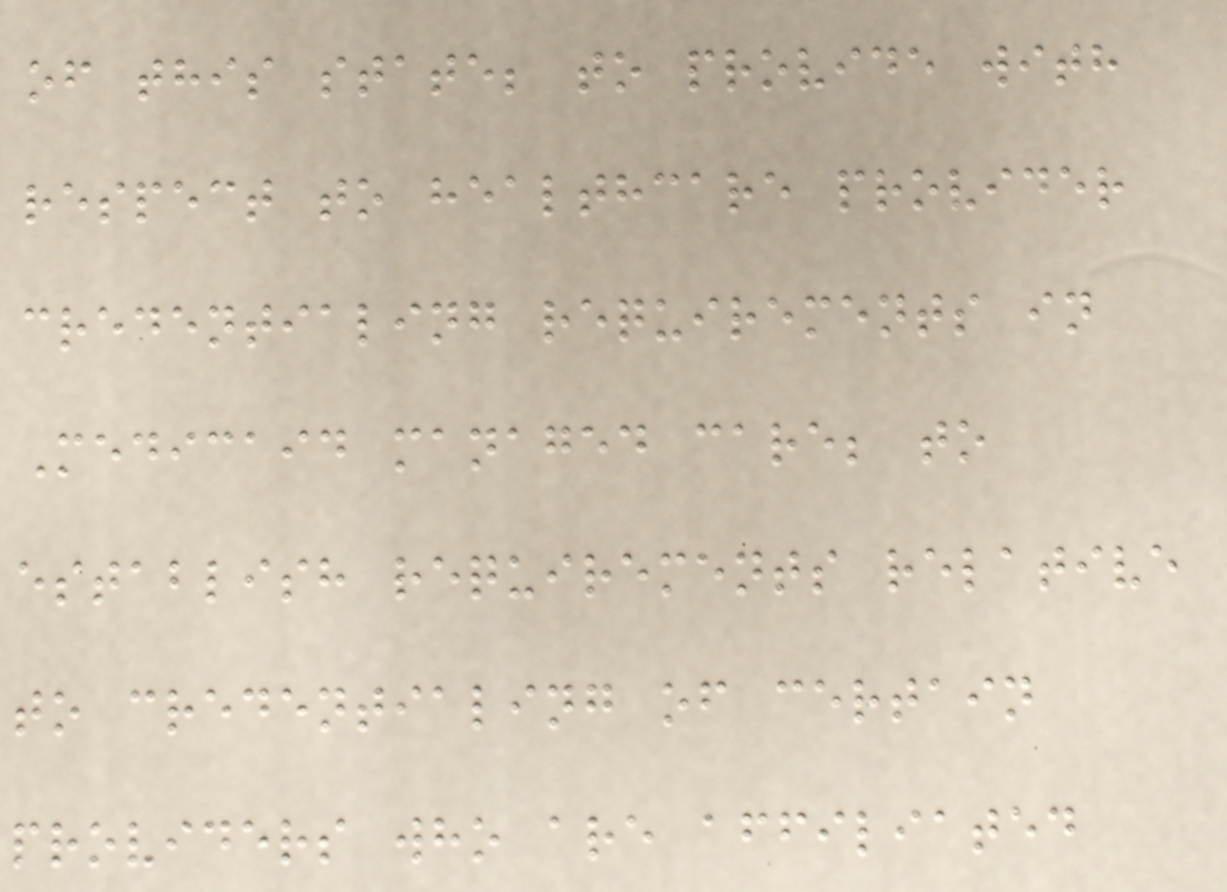of this state; to provide with
respect to healthcare provider
credentialing requirements in
Medicaid managed care; to
establish requirements relative
to credentialing of certain
providers who are affiliated
